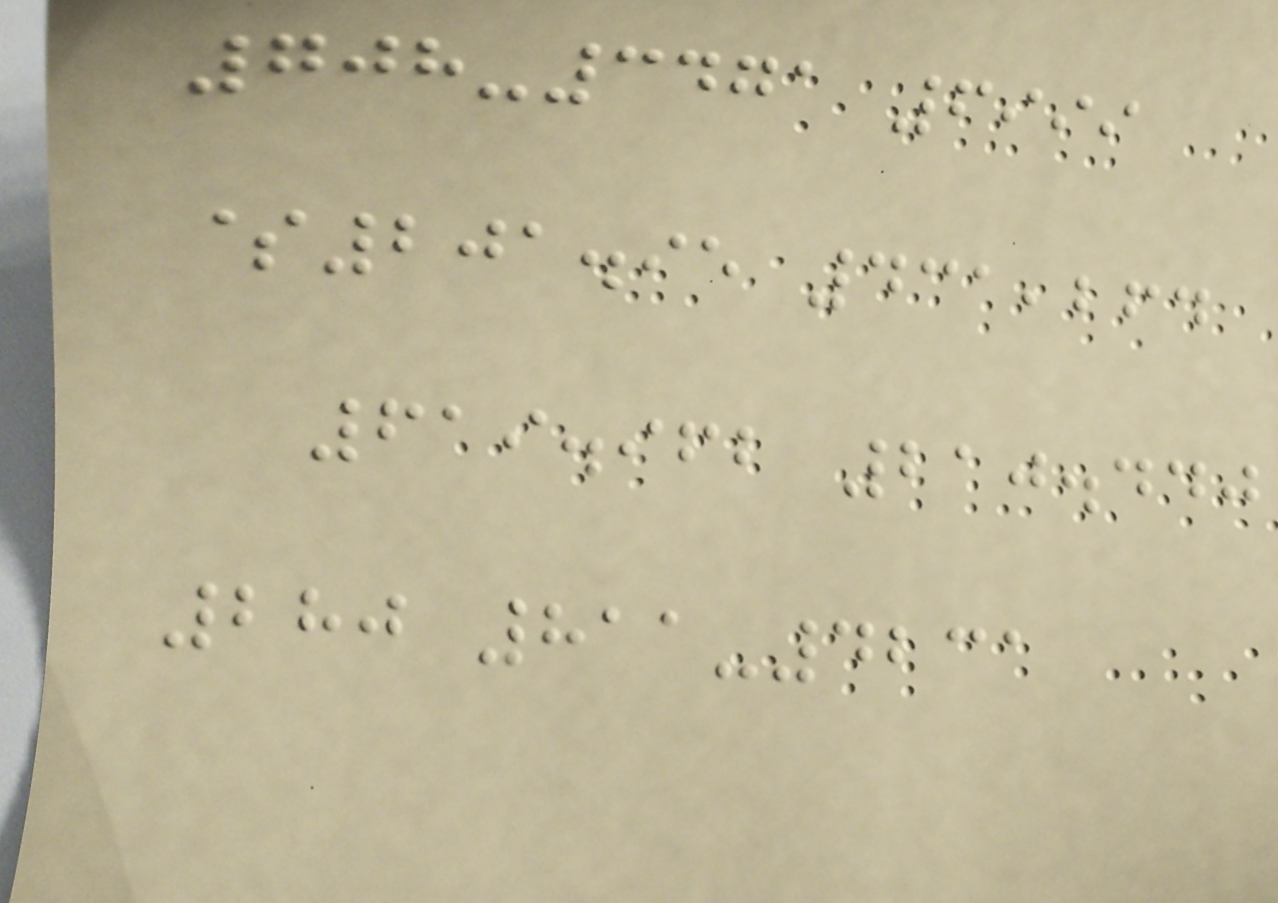708-3471 6999
$201.95 431,264
619.962 210.440
280 811-4231
